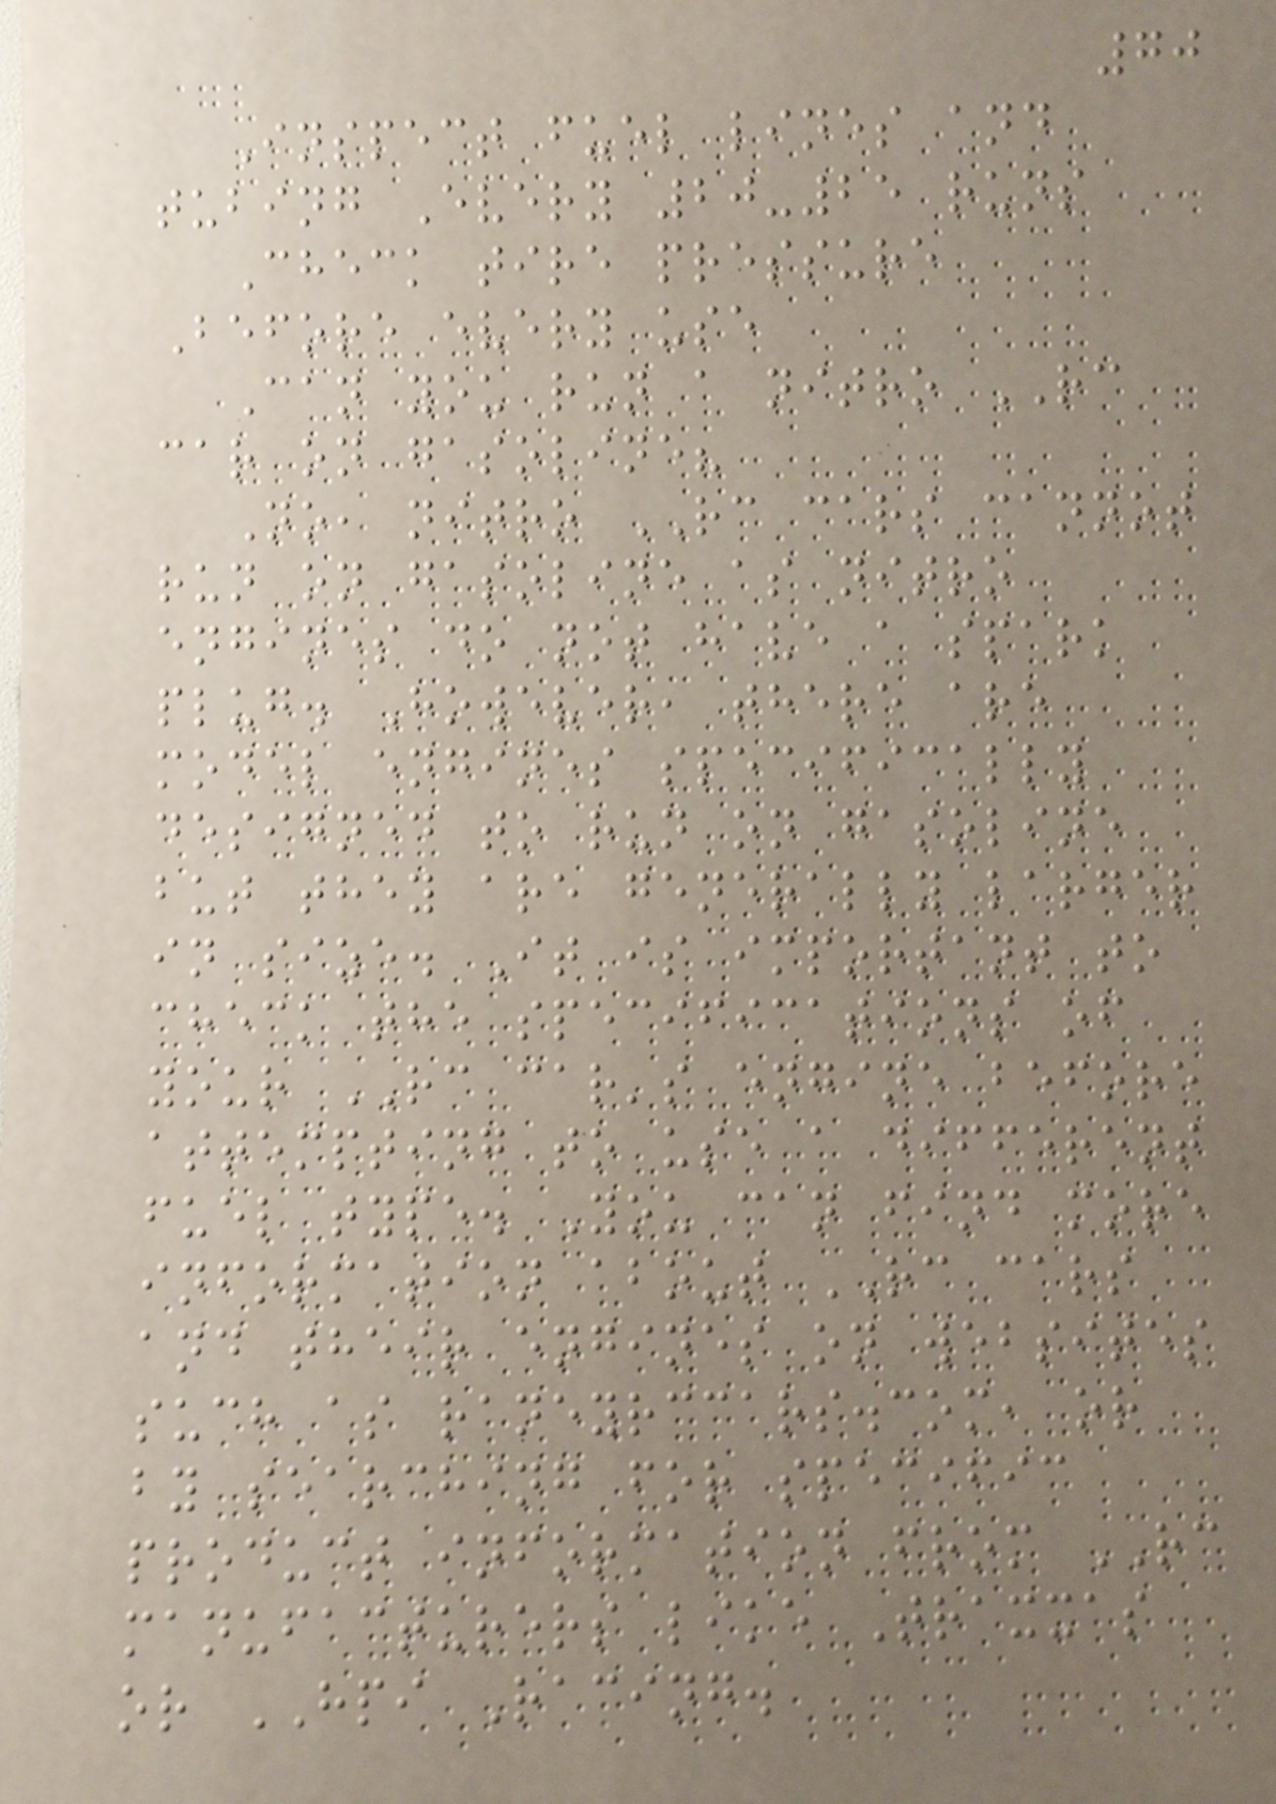70
Inspect fuel lines and
tubing Every 20-25 runs
Check tire pressure
Before every use
Can you run a nitro RC
car on gasoline?
No, nitro RC cars cannot
run on gasoline as nitro
engines do not have a spark
plug. However, there are
model engines specifically
designed to run on gasoline
but they are generally larger
in size. It is important to
check the specifications of
your RC car's engine before
attempting to use a different
fuel type. You can find more
information about RC cars
and their engines on websites
such as raneyrccars.com, or
by searching for specific
product information from RC
manufacturers like Traxxas
or HPI Racing.
